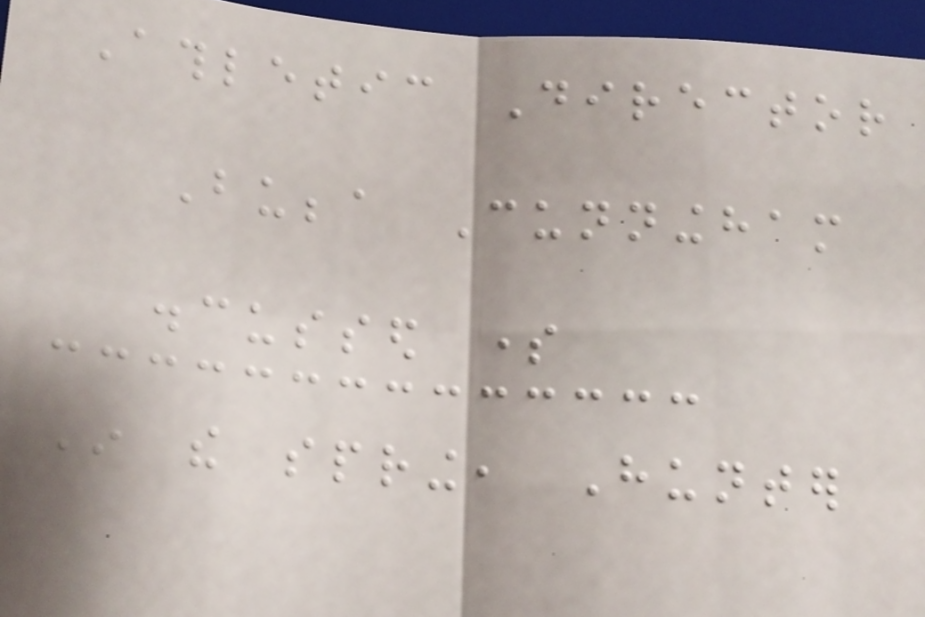Athletic Director
Bubba Cunningham
discussed some
In the spring, Hunter
